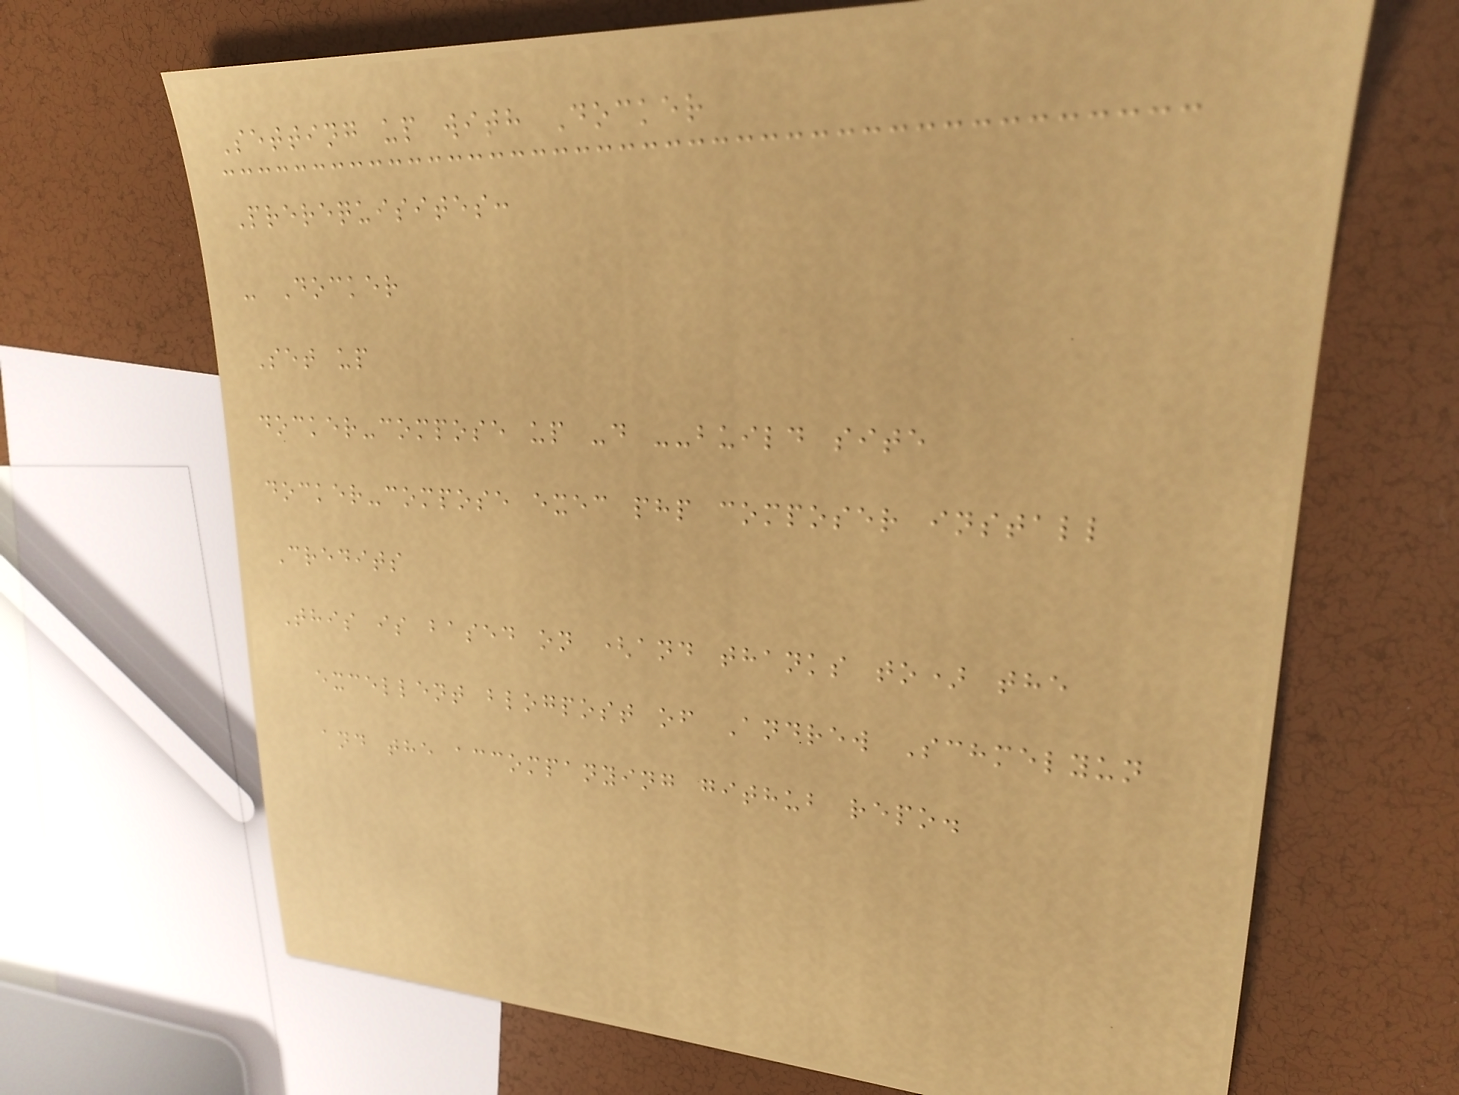Setting up with Docker
Prerequisites:
- Docker
Set up
docker-compose up -d --build site
docker-compose exec php composer install
Credits
This is based on (and thanks to) the
excellent blogpost of Andrew Schmelyun
and the accompanying github repo.
